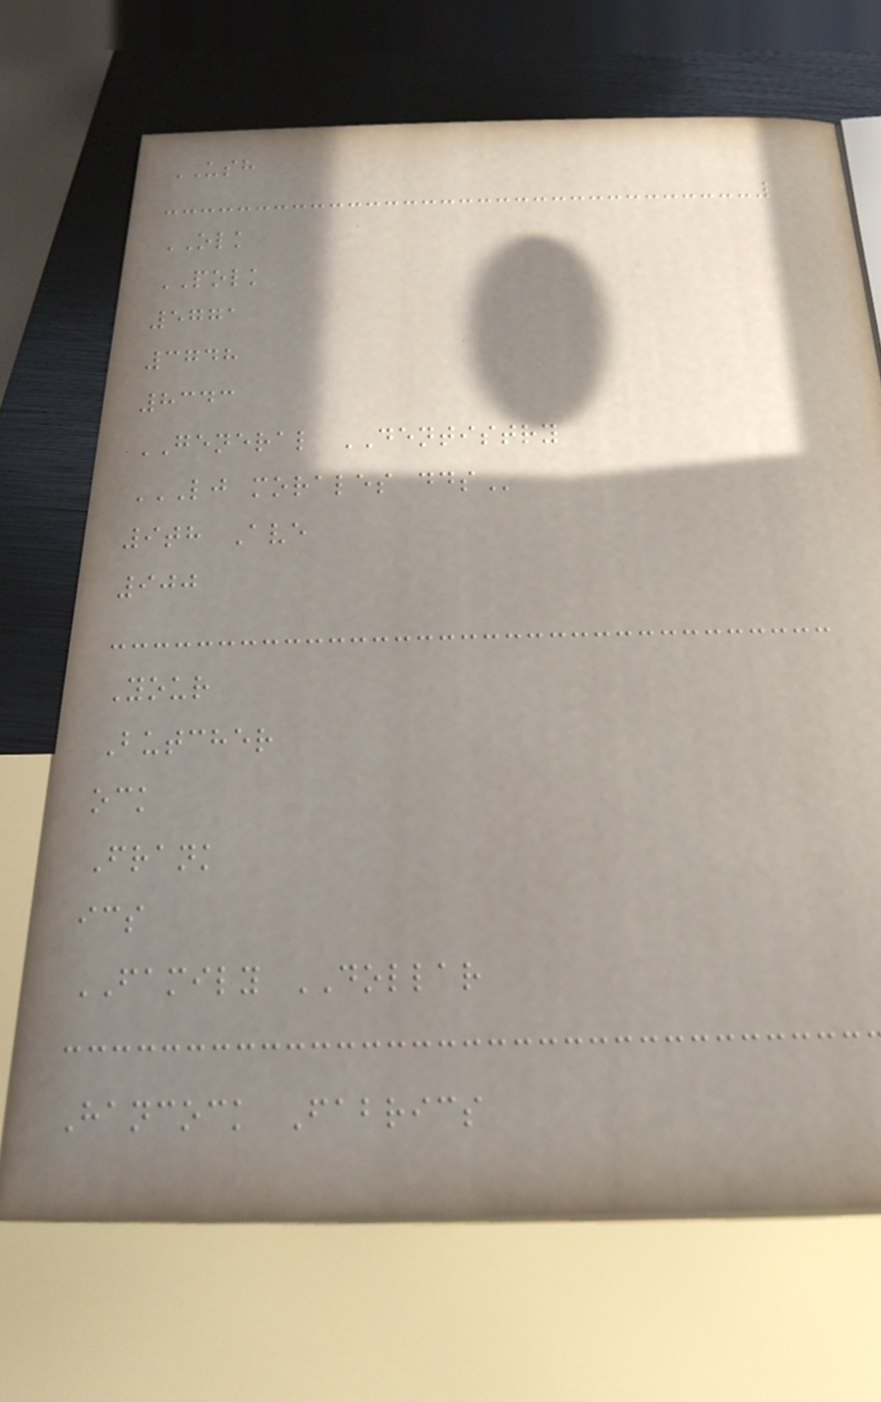USH
OLK
POLK
5771
3748
8343
GENERAL DENTISTRY
LJ MORALES DDS
9th Ave
900
Your
Butcher
ock
Frank
ics
FAMILY DOLLAR
Hancock Fabrics
